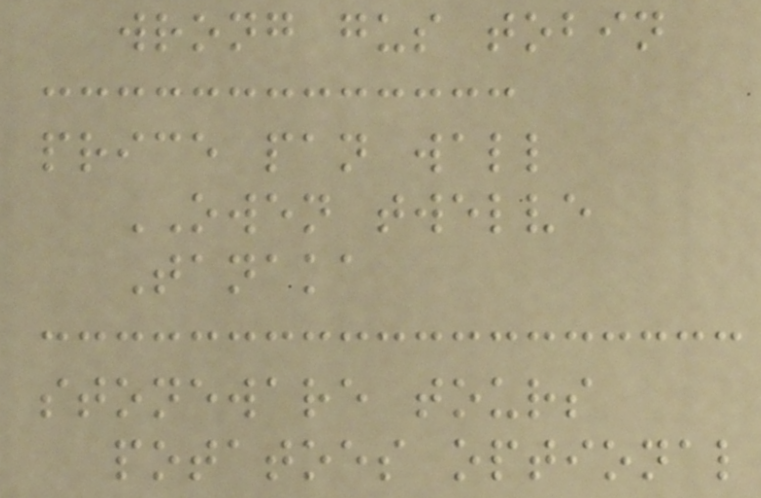wrong gus tobin
price pan wall
OWEN twelve
Tanaka
stoneware tours
potatoes optional
